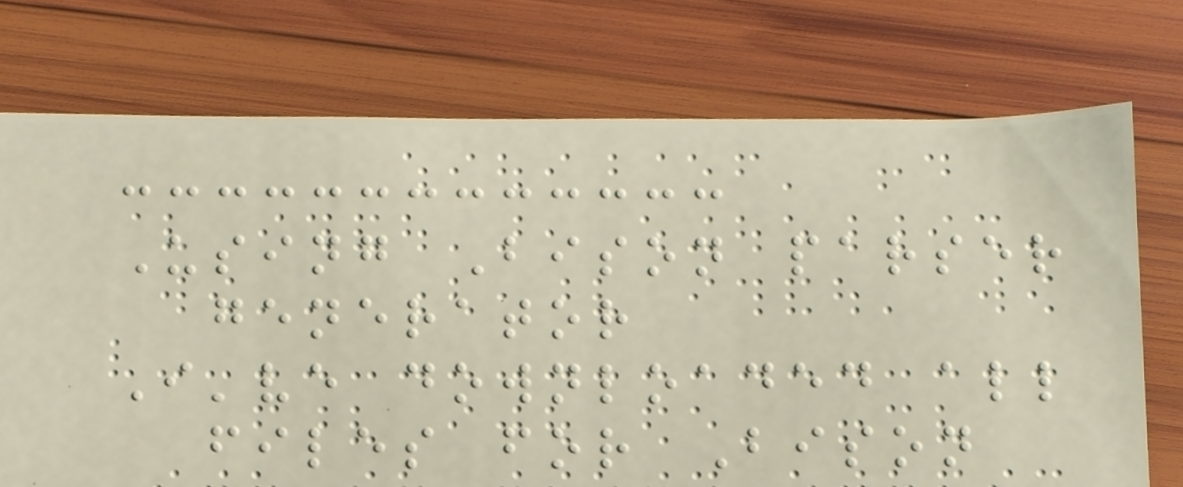Using Bison parser
generator
I've downloaded all
files for Bison
